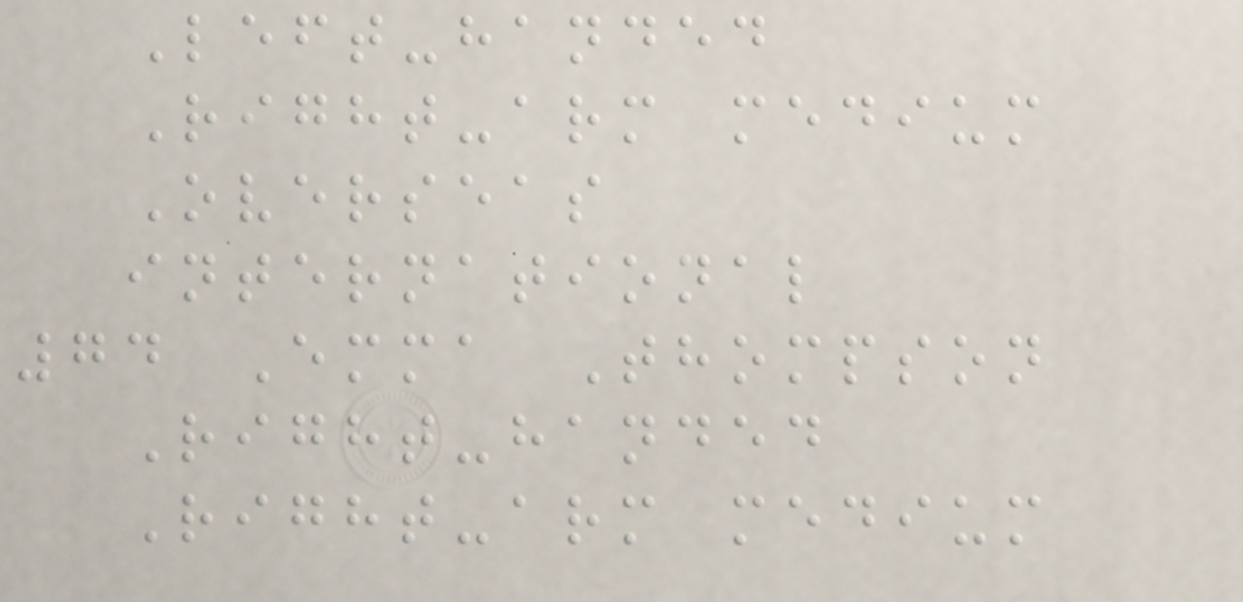Left-handed
Right-arm medium
Overseas
international
74 Emma Thompson
Right-handed
Right-arm medium
